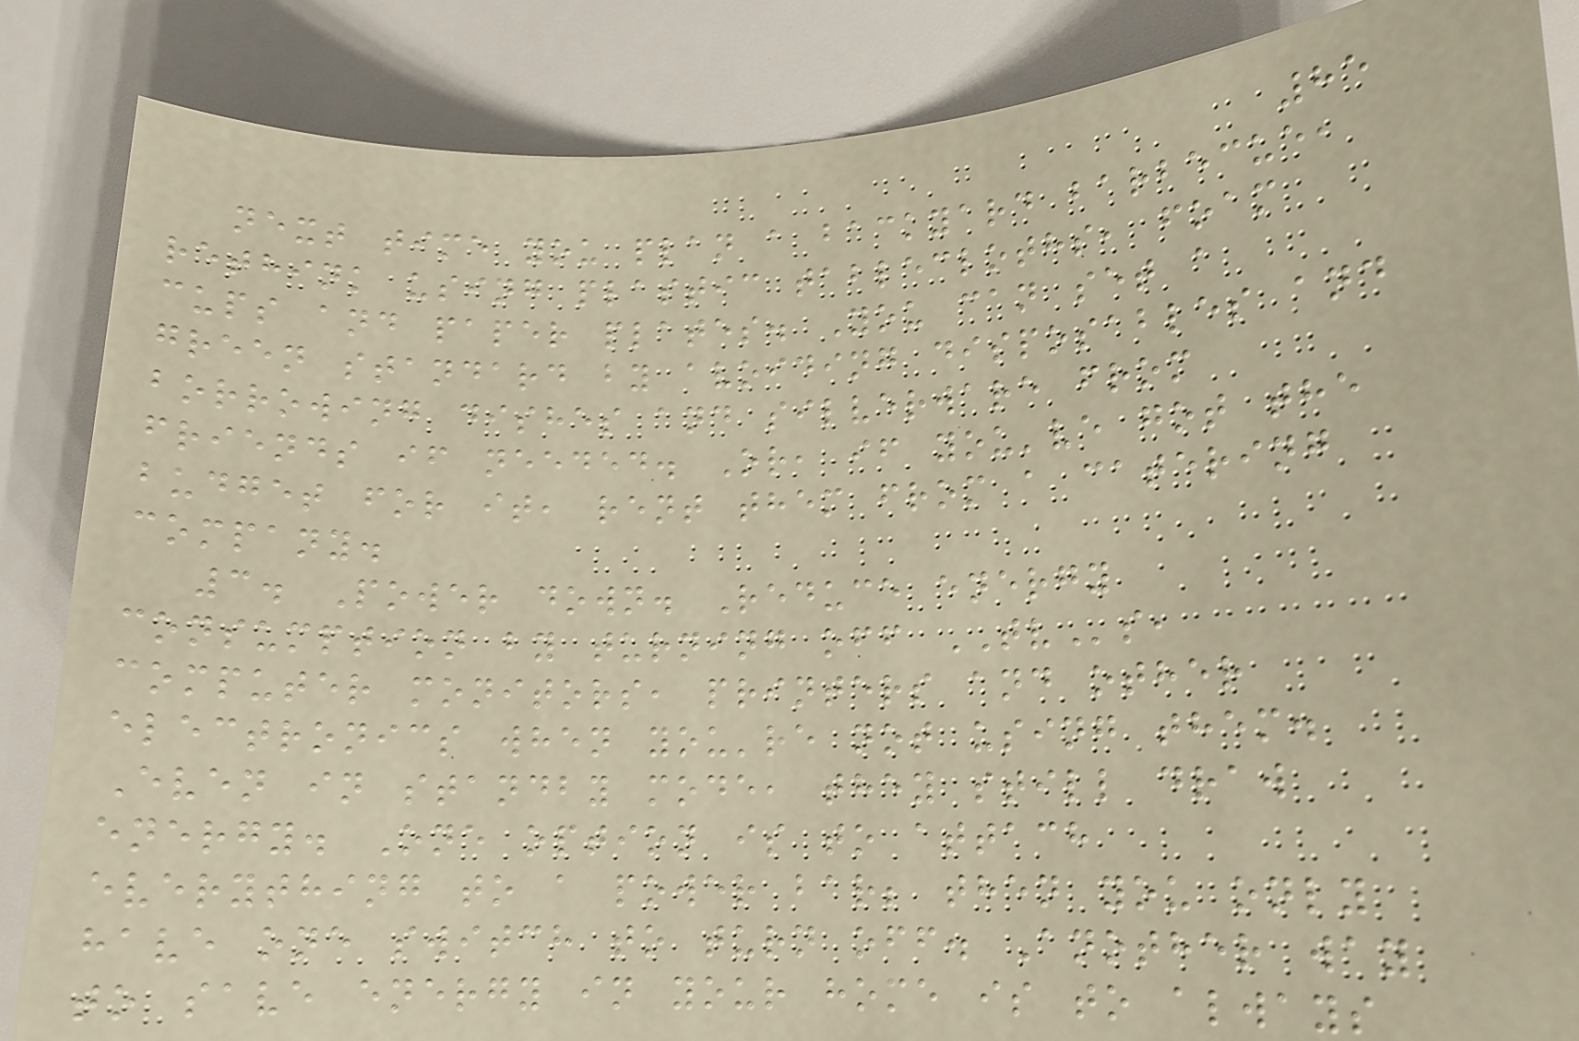85
next time you plan a backyard barbecue,
rethink using plastic tablecloths, foam
cups and paper plates. You can set a
green standard by avoiding disposables and
borrowing dishes and silverware from
friends if needed. Or, if you've got the
budget for it, rent them from a catering
company.
3. Power down. Reduce energy
consumption by turning off TVs,
computer monitors, printers and other
electronics when you're not using them.
Even in standby mode, they still draw
energy. One option is to attach
everything to a power bar; then you only
have one switch to turn off. Another way
to save energy in your home is to always
